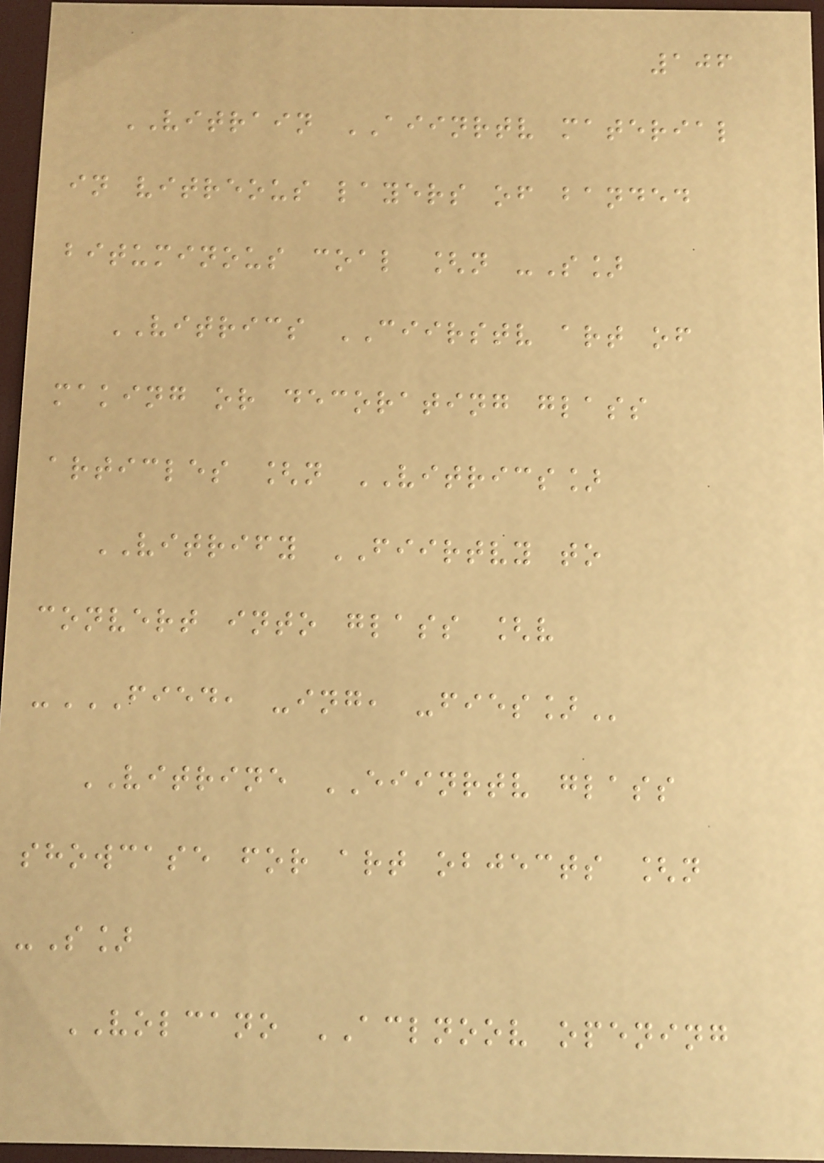106
VITRAIN AIINRTV material
in vitreous layers of banded
bituminous coal [n -S]
VITRICS CIIRSTV art of
making or decorating glass
articles [n VITRICS]
VITRIFY FIIRTVY to
convert into glass [v
-FIED, -ING, -FIES]
VITRINE EIINRTV glass
showcase for art objects [n
-S]
VOLCANO ACLNOOV opening
